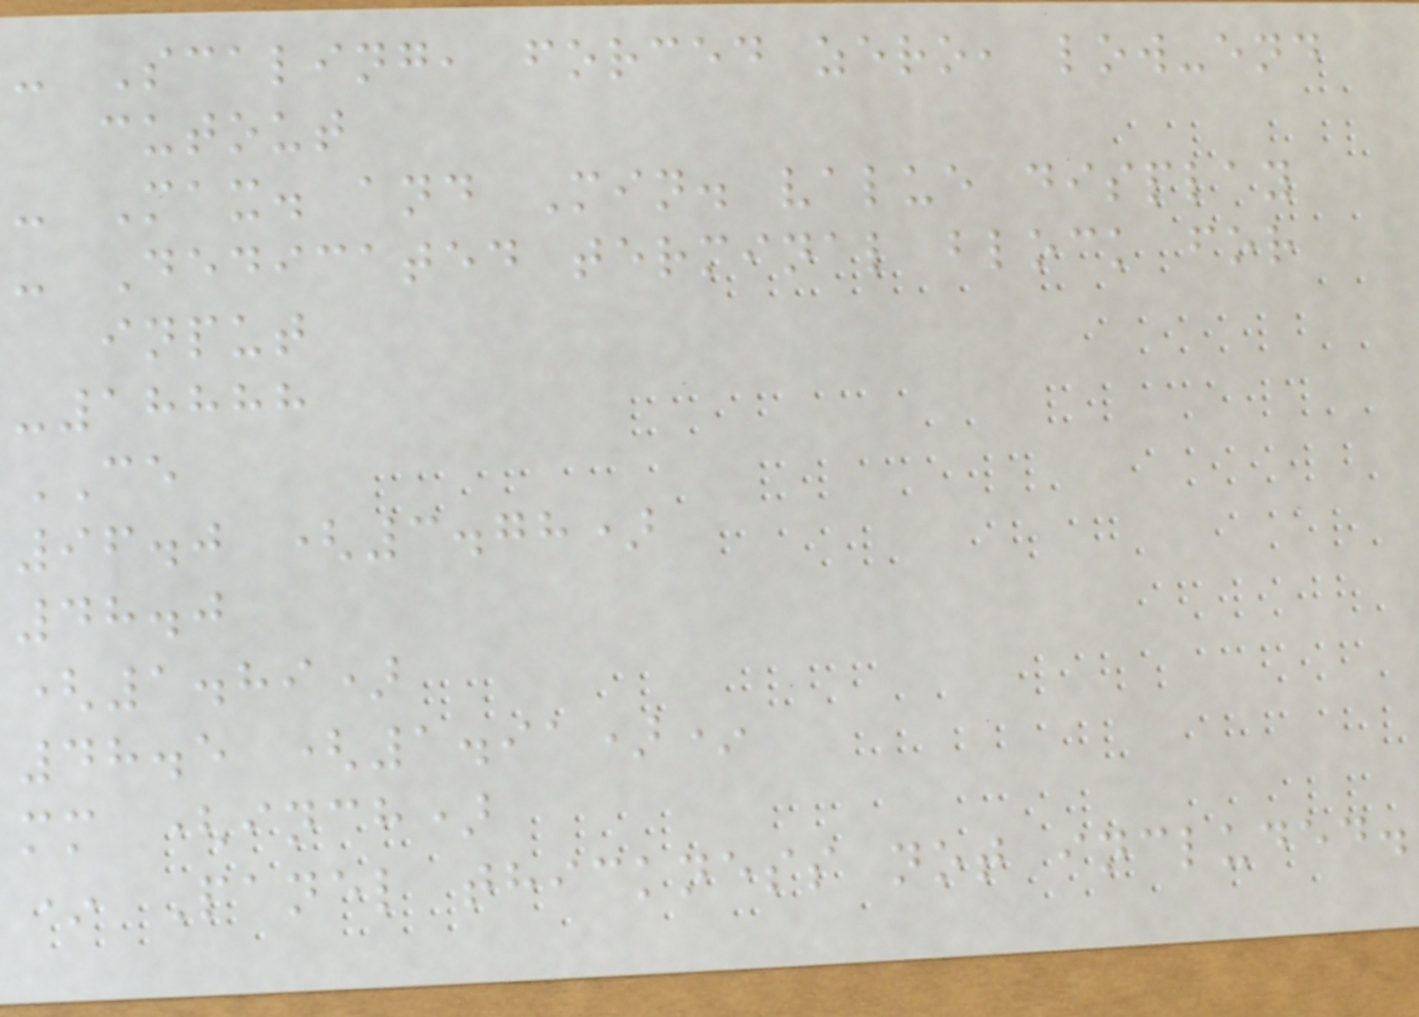- Scaling, forced zero, low-end
cutout
- Max. and Min. value display
- Dedicated terminal block for
input
-18888
CE
96.0 (3.78)
48.0
(1.89)
48.5 (1.91)*
mm (inch)
* Panel thickness not included.
